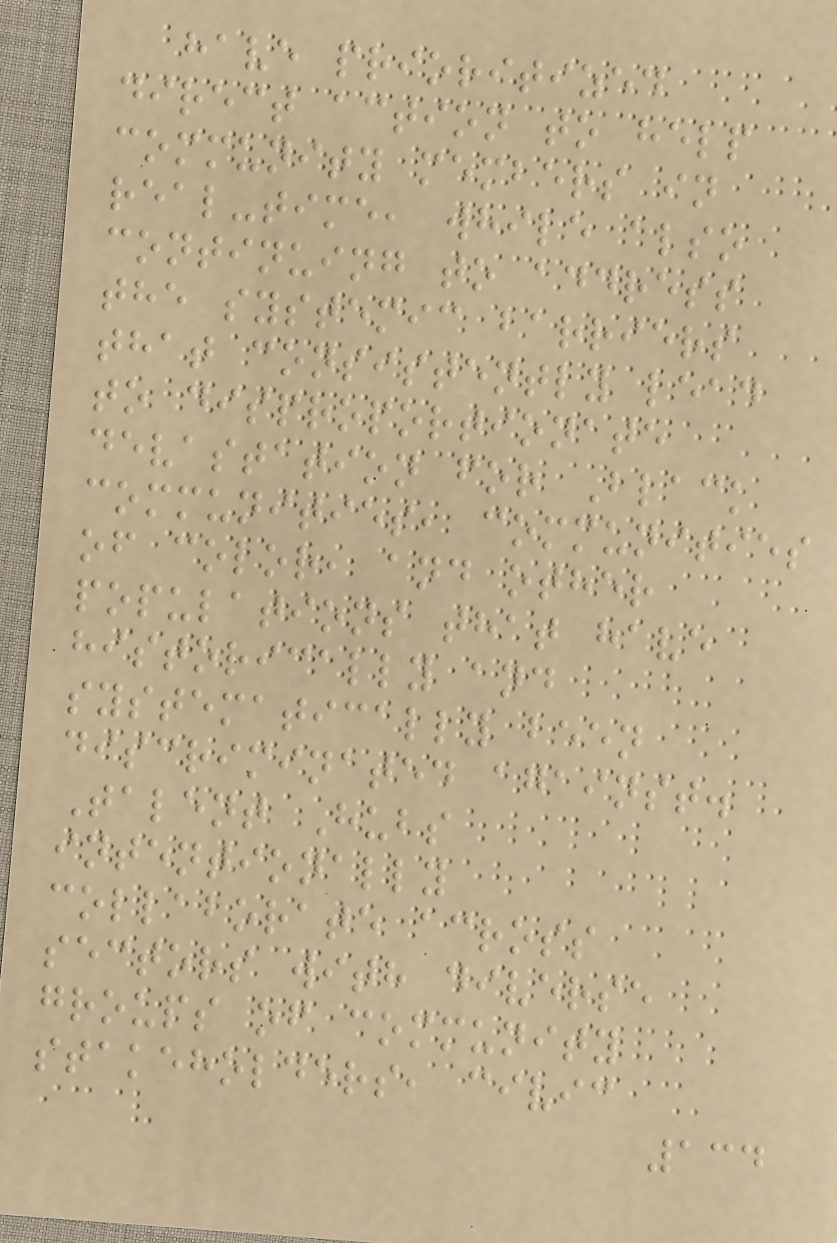have prioritized
direct action to help
community members in
real-time, while also
continuing to address
the systemic barriers
that consistently lead
to disproportionate
devastation for Black
communities, communities
of color, and other
populations that have
historically and
systematically been
discriminated against.
Talent Hubs
intentionally
collaborate across
sectors with diverse
groups of community
stakeholders, civic
134
